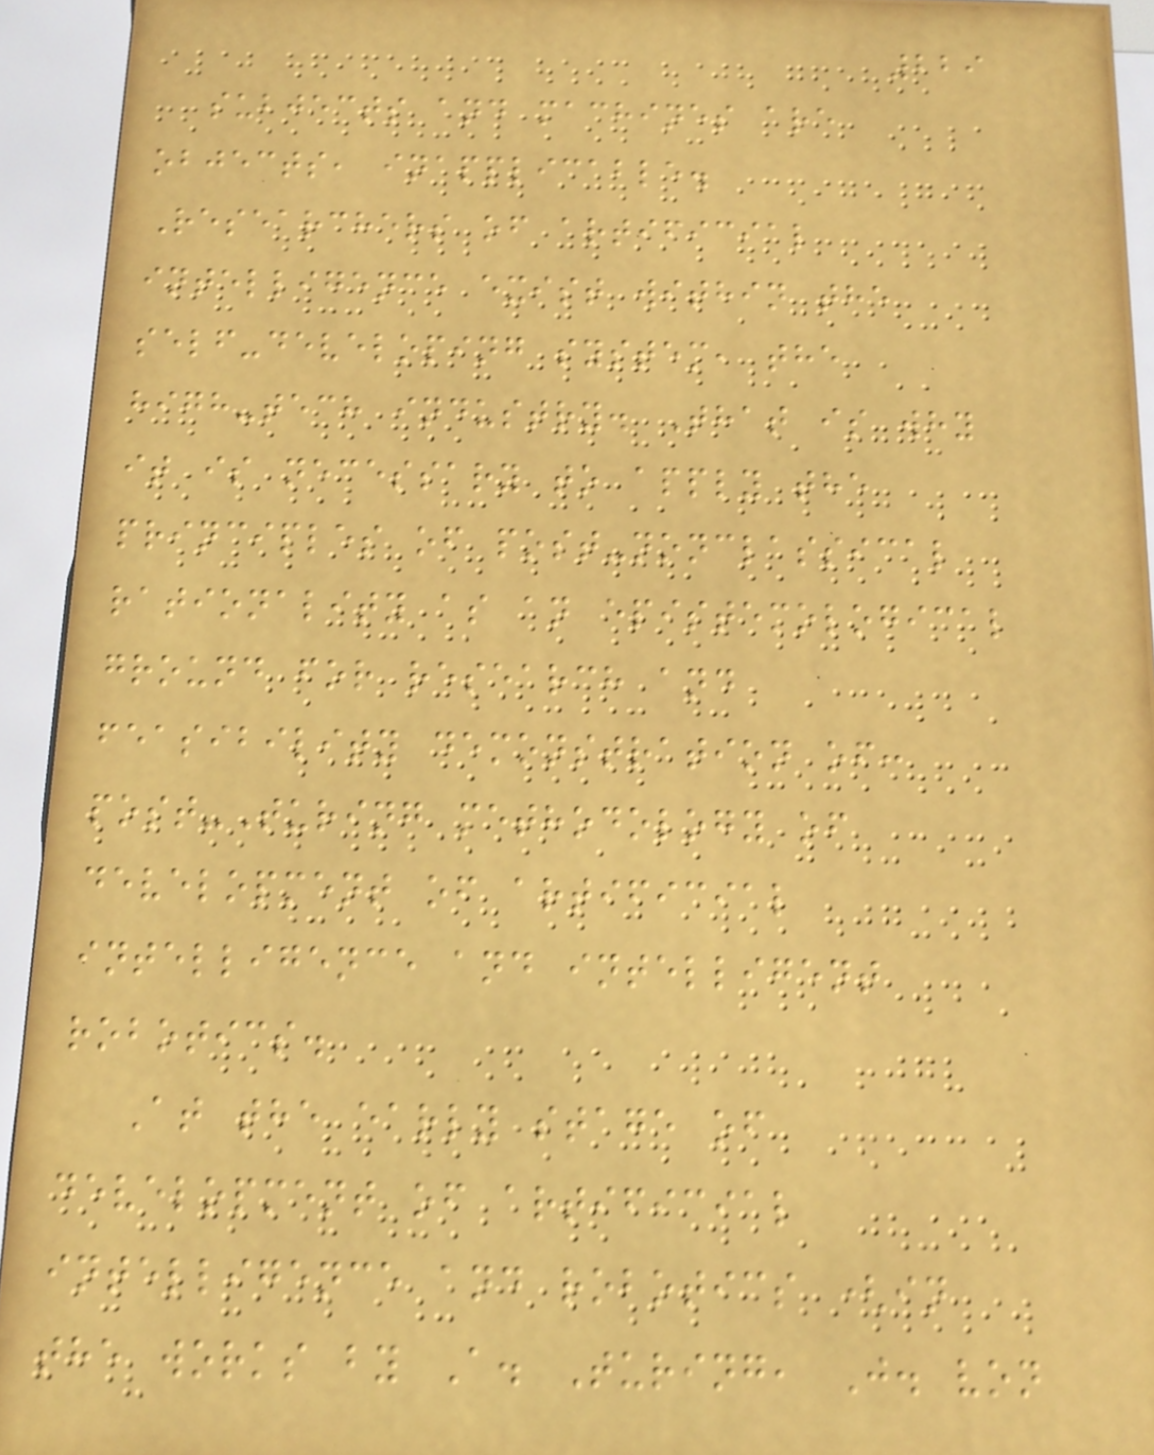229
subjects and machines are
objects, inapplicable.
Researchers of artificial
intelligence exist within the
self-developing system, the
high-tech industry. That is why
it is necessary to apply the
principles of post-nonclassical
rationality as an epistemological
ground for research and
feasibility demonstration of:
post-Turing methodology of
development of artificial
intelligence and intelligent
robotics.
At the early stage of
development of artificial
intelligence and robotics (in
the works by A. Turing, J. von
